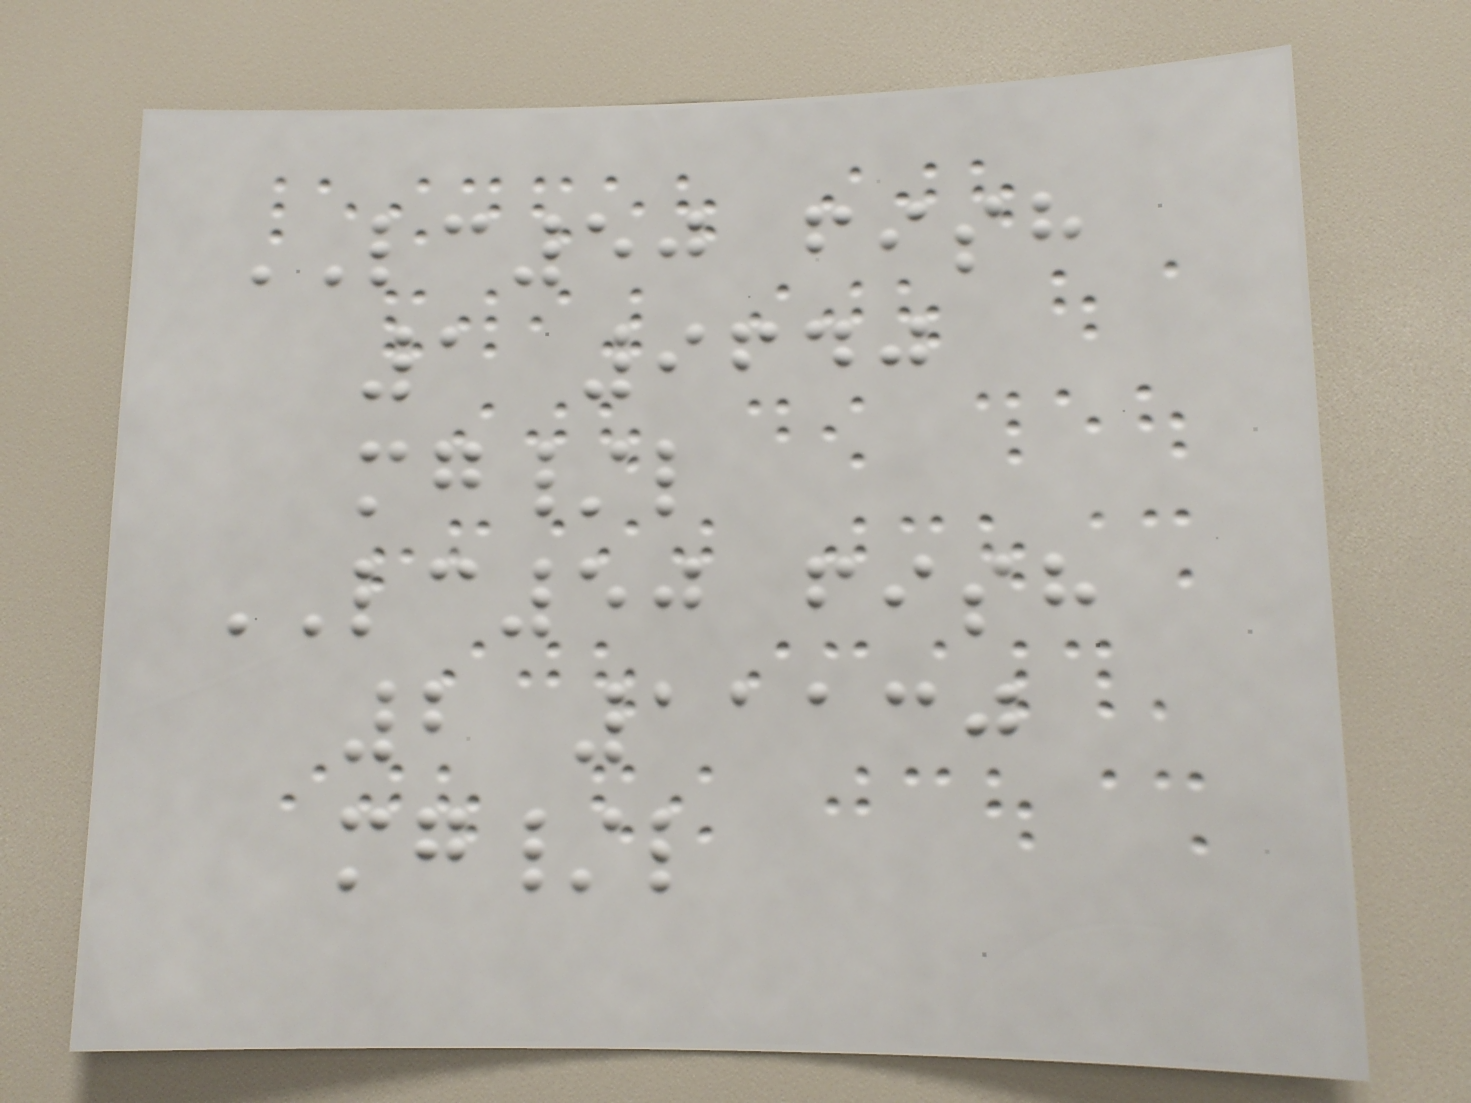LC50 fish
1 9640
mg/l
LC50 fish
2 11130
mg/l
